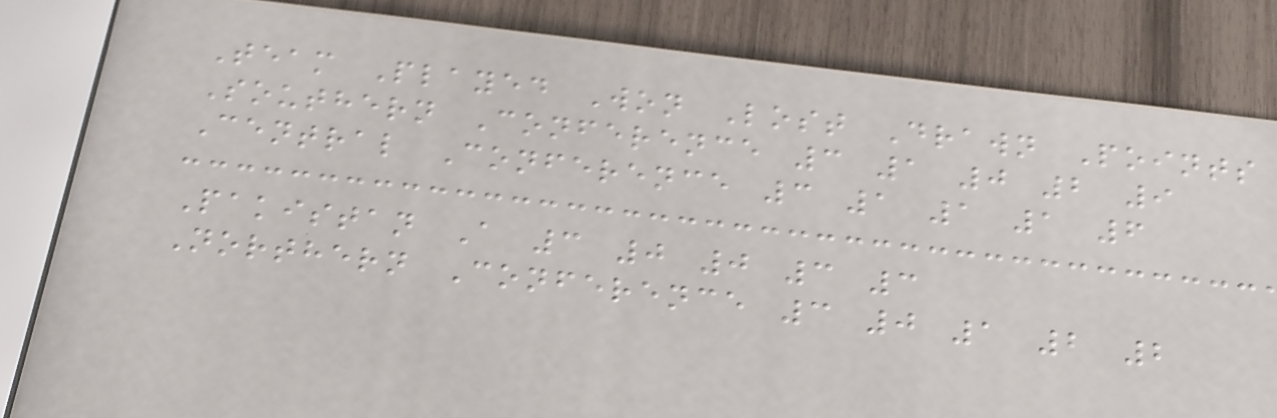Team Played Won Lost Drawn Points
Southern Conference 3 1 0 2 9
Central Conference 3 1 1 1 6
Pakistan A 3 0 0 3 3
Northern Conference 3 0 1 2 2
